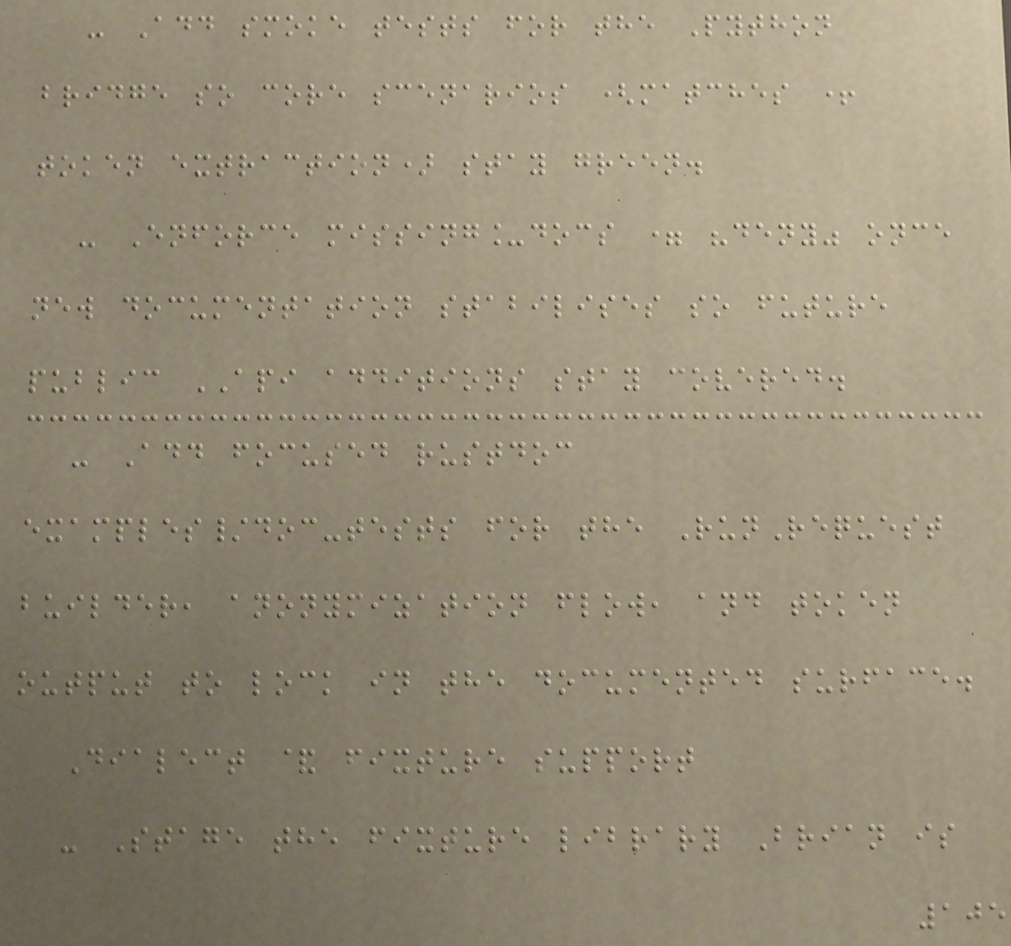- Add smoke tests for the Python
bridge so core scenarios (matches +
token extraction) stay green.
- Enforce missing_docs = "deny" once
new documentation stabilises so future
public API additions stay covered.
- Add focused rustdoc
examples/doc-tests for the RunRequest
builder, anonymization flow, and token
output to lock in the documented surface.
Dialect & fixture support
- Stage the fixture library Brian is
105
